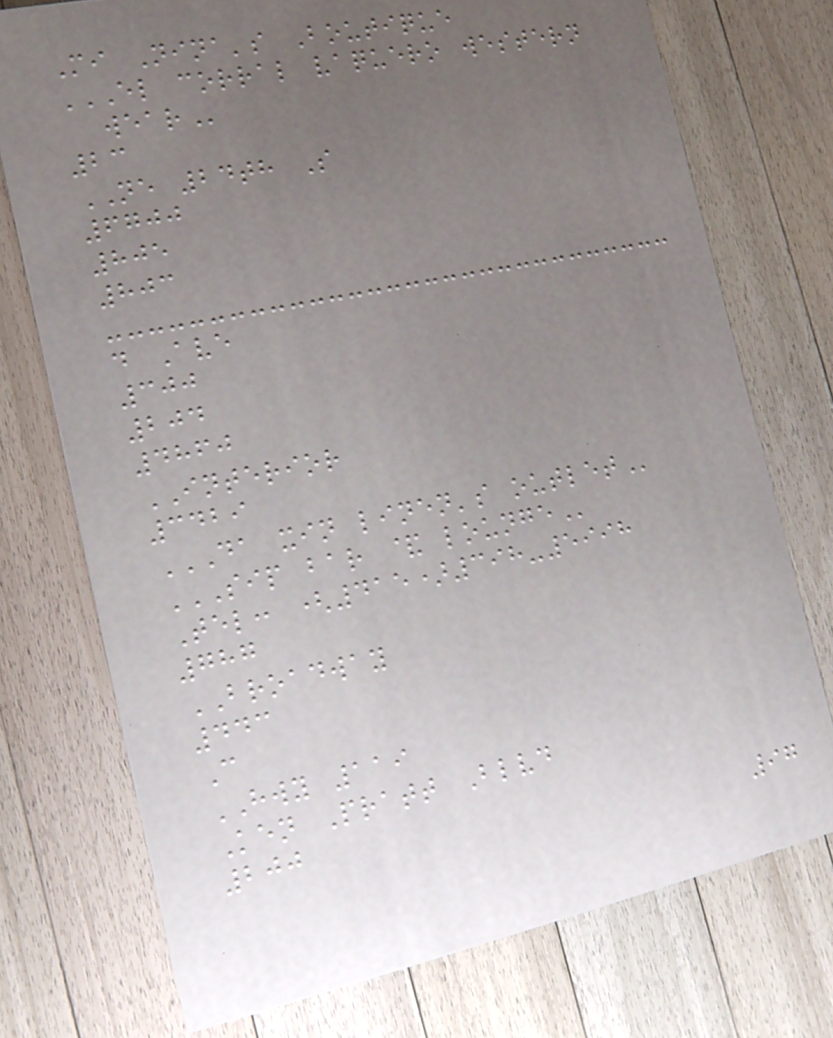Mi Nina's Boutique
EL CORRAL VAQUERO WESTERN
WEAR
23
NE 24th S
6700
805
803
d Ave
300
204
4860
INTERIOR
3429
DA XIN LINEN'S OUTLET
SIP BAR & LOUNGE
Tel: (415)398-5998
787
BROADWAY
443
C
HWY 119
Ken Pratt Blvd
200
97
